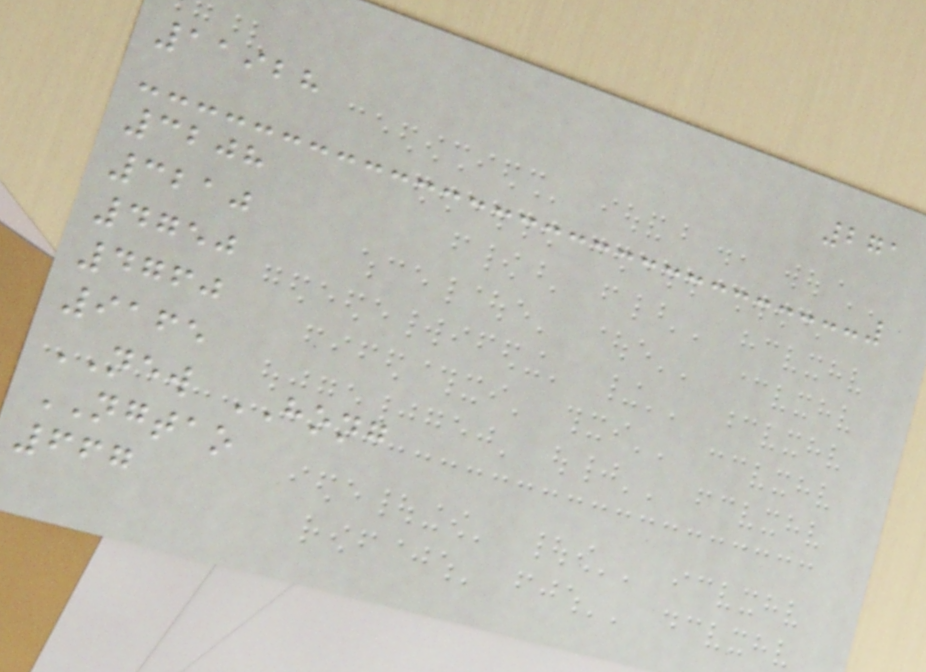271
11928
3208
3210
4750
4760
9165
NEW HONG
NGTAO
667
